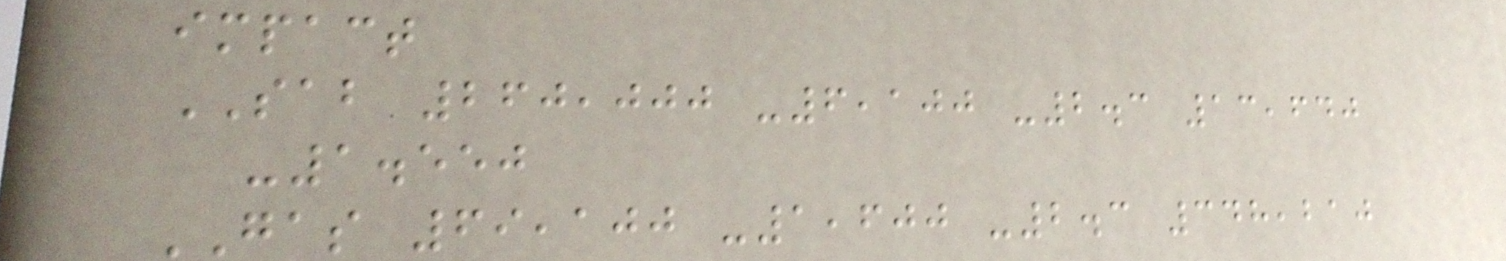impact
SAB 260,000 -6,100 -2.3 13,640
-1.550
GAS 69,100 -1,600 -2.3 348,210
